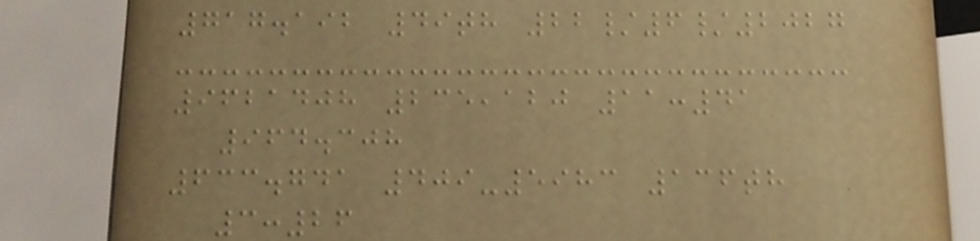717.192 49th 22/6/2027
9621408 235,120 11:41
964.308
633.741 409-5983 136th
3:26
